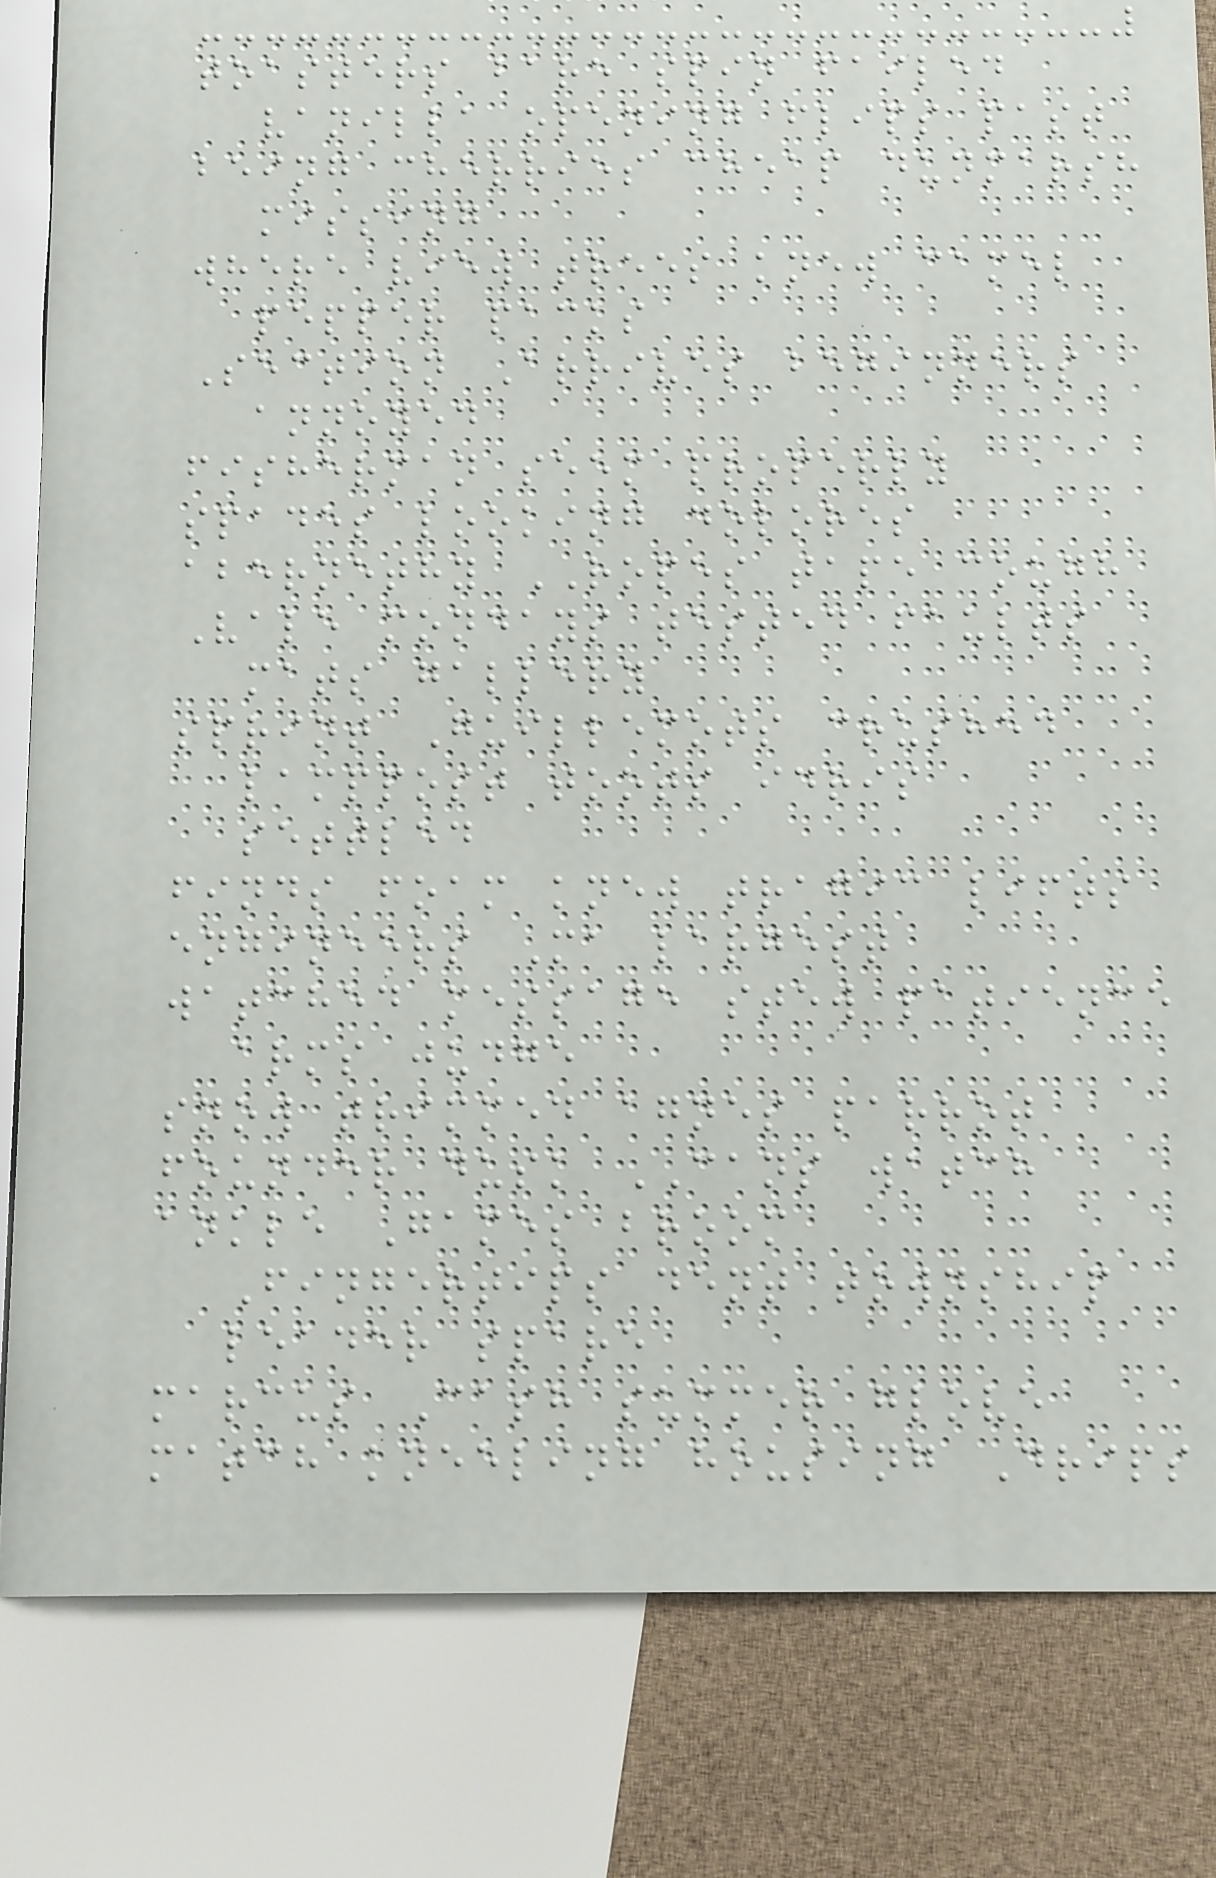toasters bare spin failed
vanilla opening flips past
being cherries cheap dunmarsh
missing
where view trees knew camel
pepper packs
Section Arrives beginners
annoyed
fisherman seem properly
spades looking dolores
abernethy ROPES tape cough
Vale mondays tested faults
mats gallery
sprint Guillemots crushed
lamppost toots idris
settled
finds foam knew tragic lifts
engineers Ma largest
watched message stew patience
arms judge
snow trimmed agnes parrot
founder dusk CANS watch
ankle Games broom
Fingertips dent township
leader spare
marcus Cash summer glove
match kneeling housing Drips
